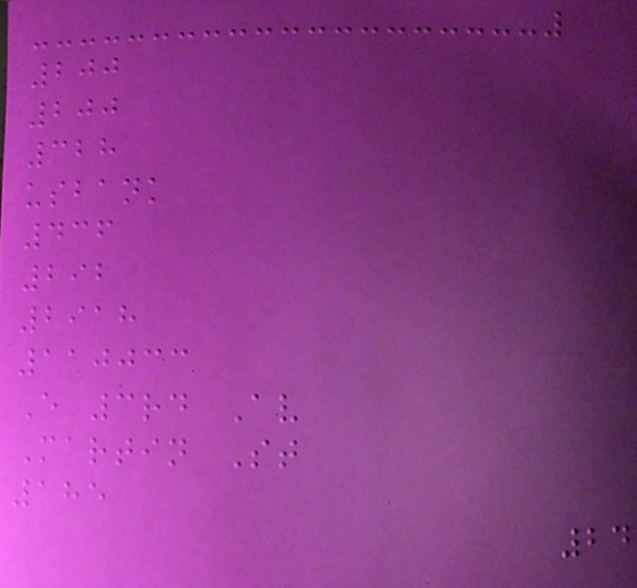200
200
328
usbank
436
292
2918
110033
E 3rd Av
Martin St
185
24
